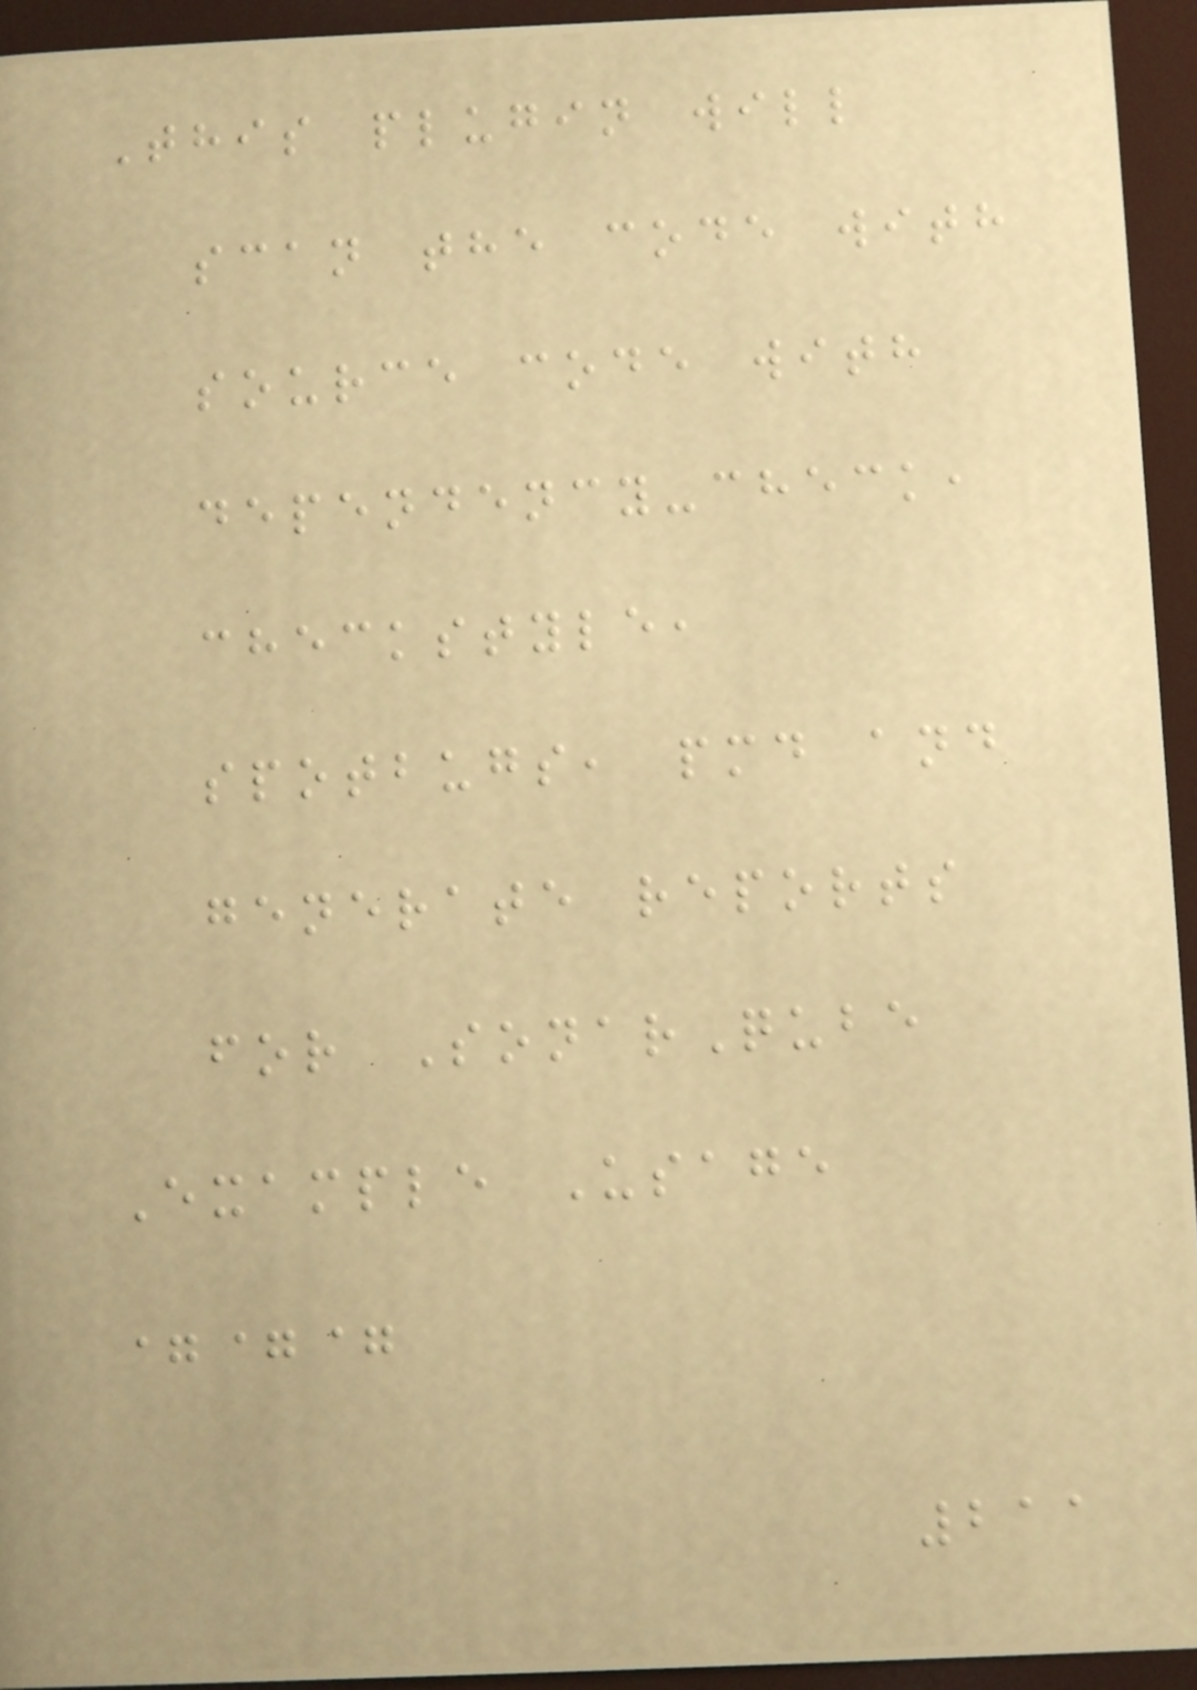This plugin will
scan the code with
source code with
dependency-check,
checkstyle,
spotbugs, pmd and
generate reports
for SonarQube
Example Usage
===
211
